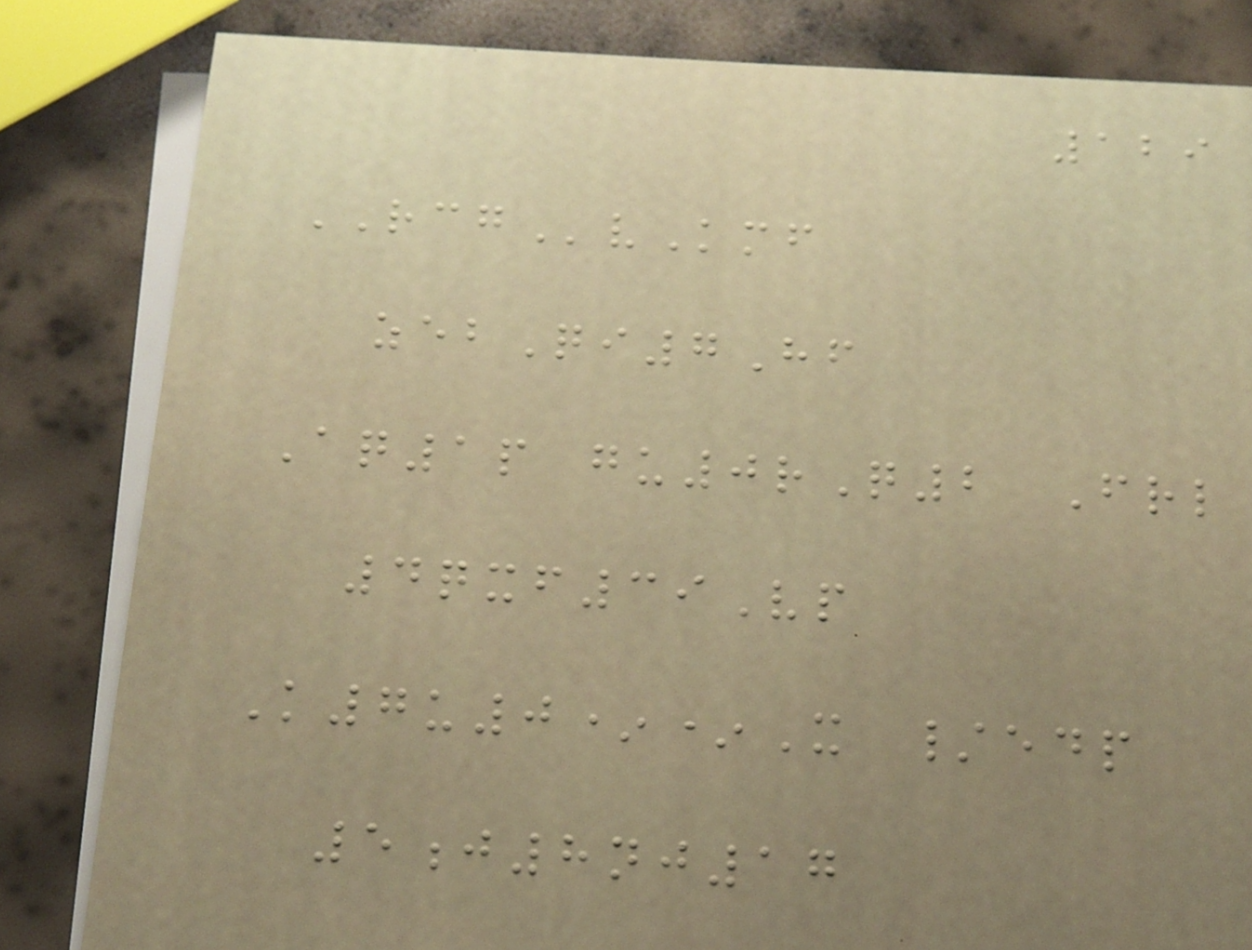129
RCGvKmf
zebQi7Hf
Aq1p gu0rQ2 Frl
4qxf39Vp
K7u0**X /edp
5j8nj17
